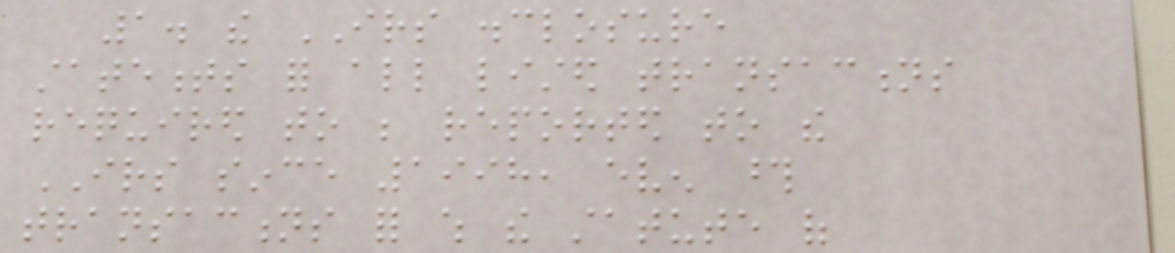1. the IRS disclosure
statements for all listed transactions
required to be reported to the
IRS since 1998, even those
transactions for which the statute of
